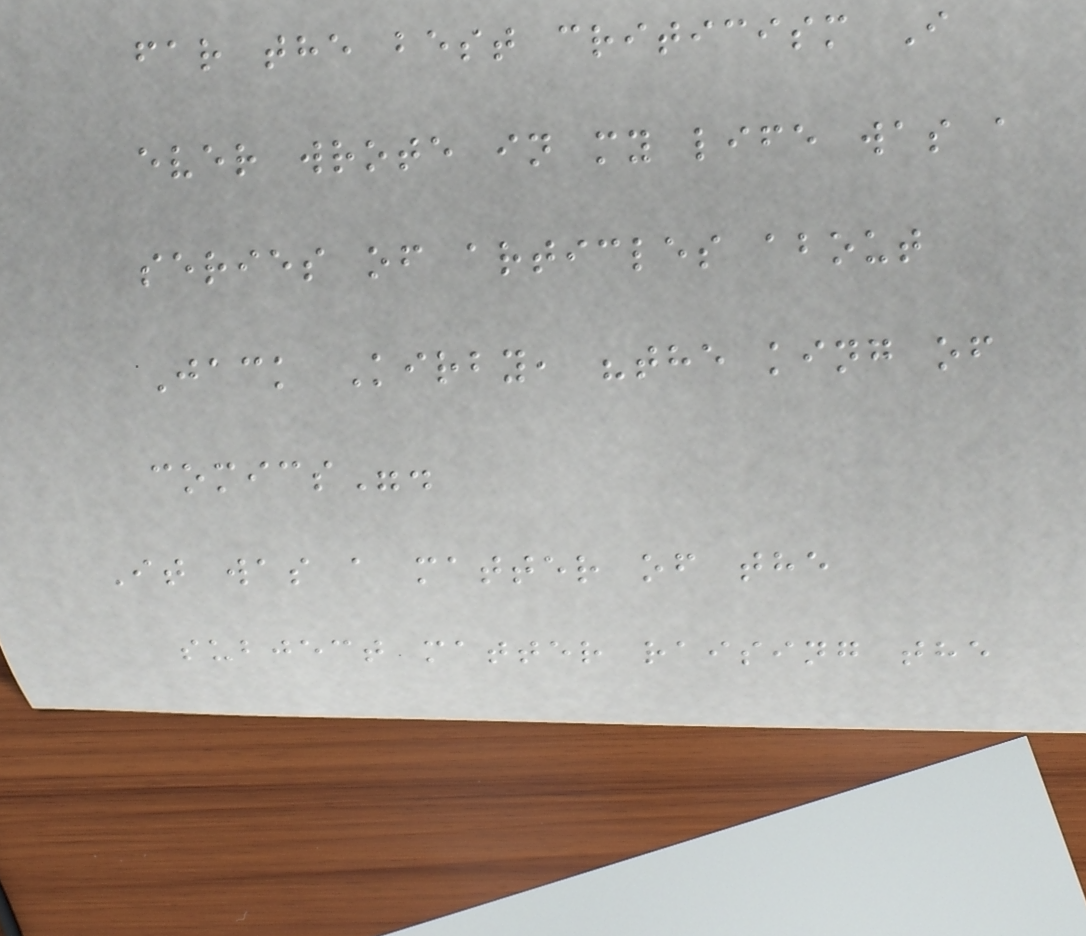far the best criticism I
ever wrote in my life was a
series of articles about
Jack Kirby, "the king of
comics".
It was a matter of the
subject matter raising the
